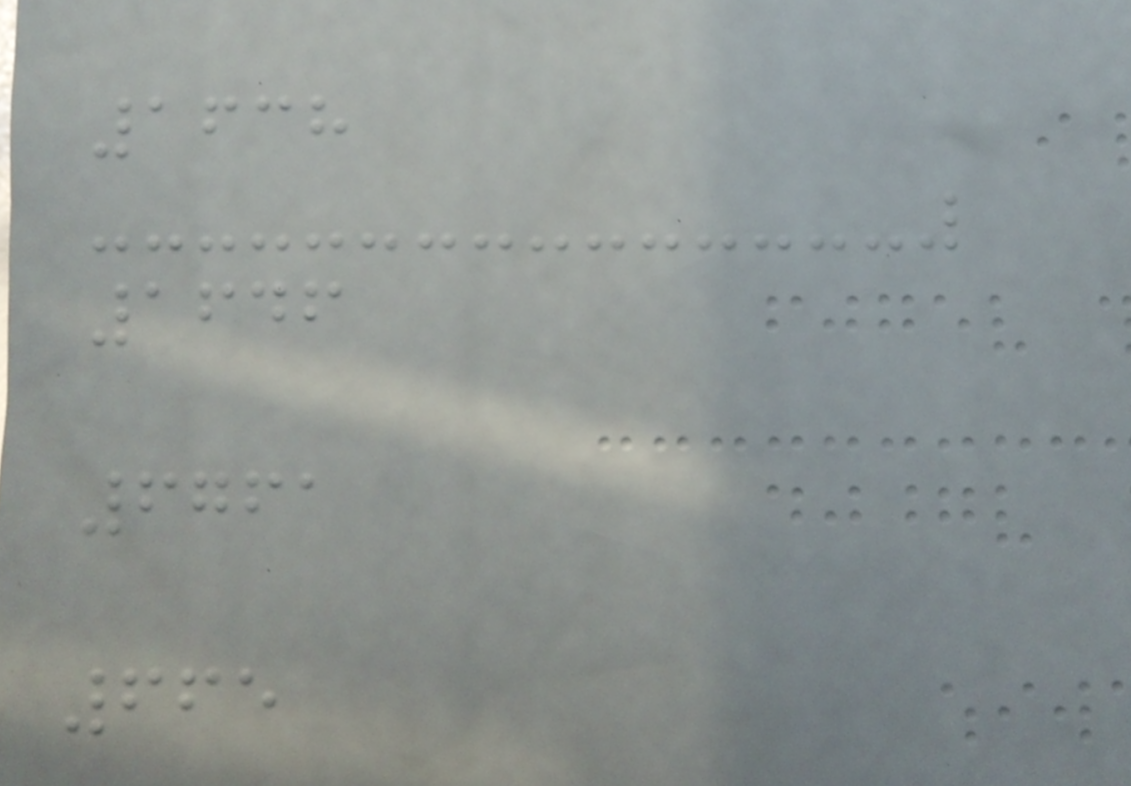1638
1646
6761
665
